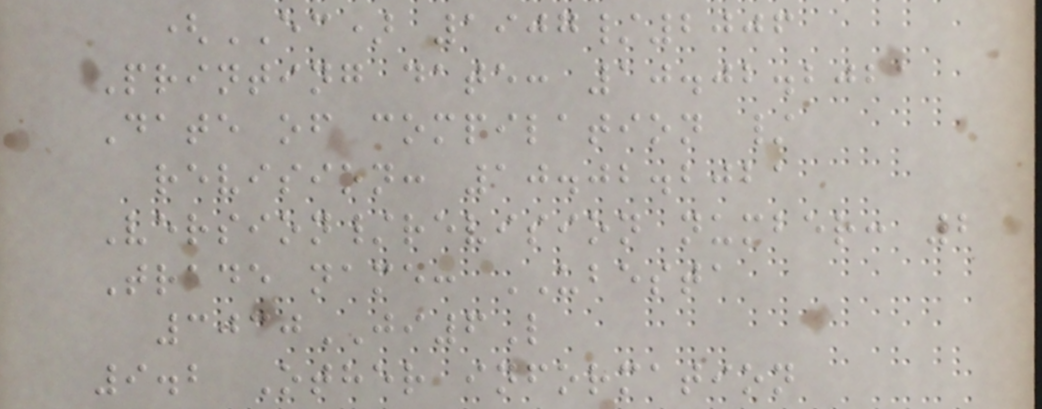(EC) 1907/2006
Printing date: 10.02.2021
Date of compilation /
revision: 10.02.2021
Version/revision number: 2
Trade name: UBESTA
3030JI6L
9.2 Other information
